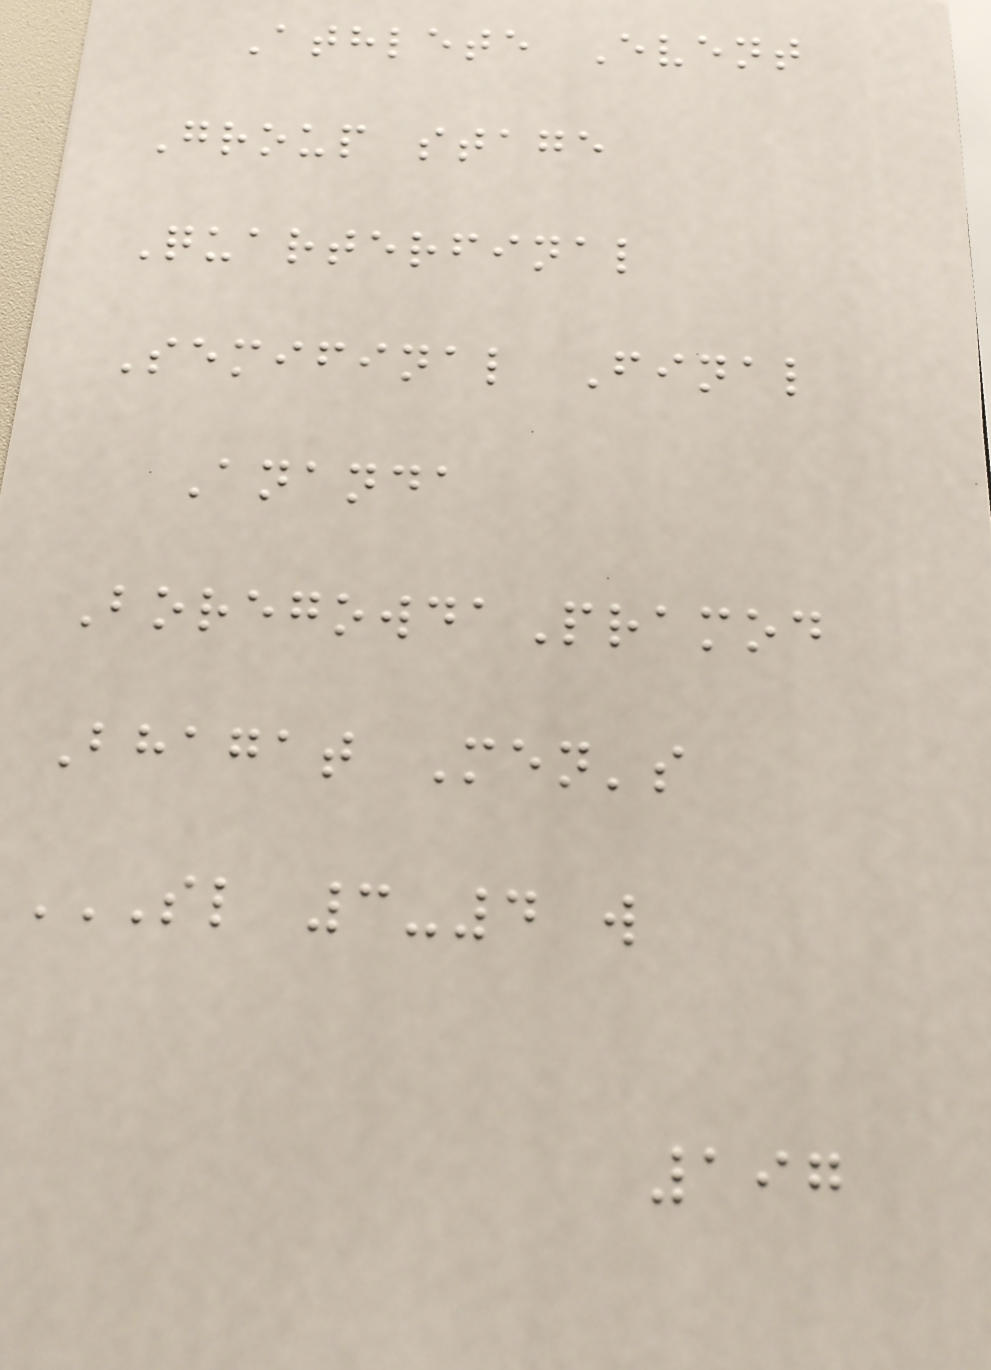Athlete Event
Group stage
Quarterfinal
Semifinal Final
Ananda
BoregowdaPramod
Bhagat Men's
SL 3-4 W
197
